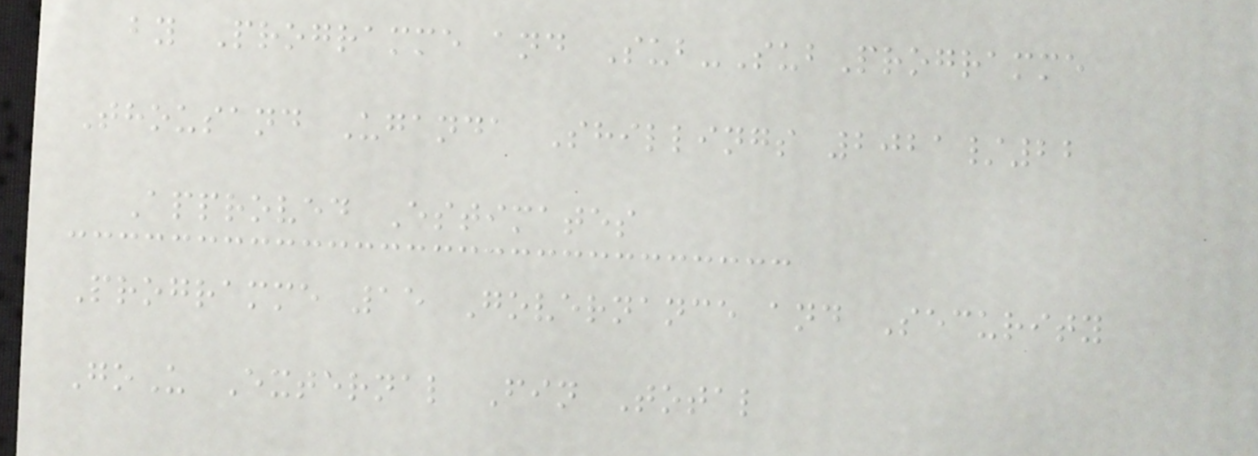by Programme and Sub-SubProgramme
Thousand Uganda Shillings 2021/22
Approved Estimates
Programme 15 Governance and Security
GoU External Fin Total
